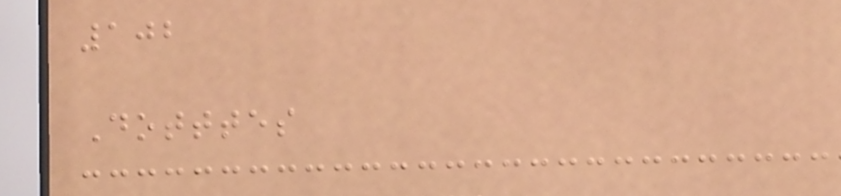102
Dotttes
